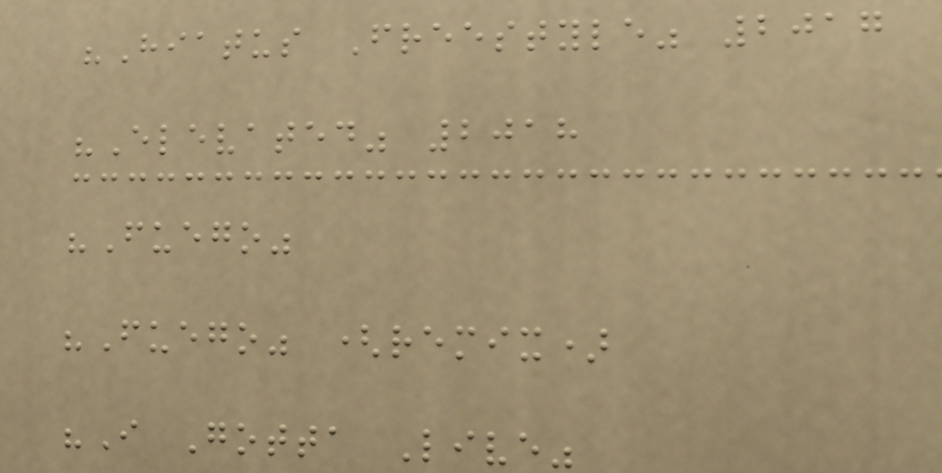"Hiatus Freestyle" 2017
"Elevated" 2018
"Fuego"
"Fuego" (remix)
"I Gotta Live"
